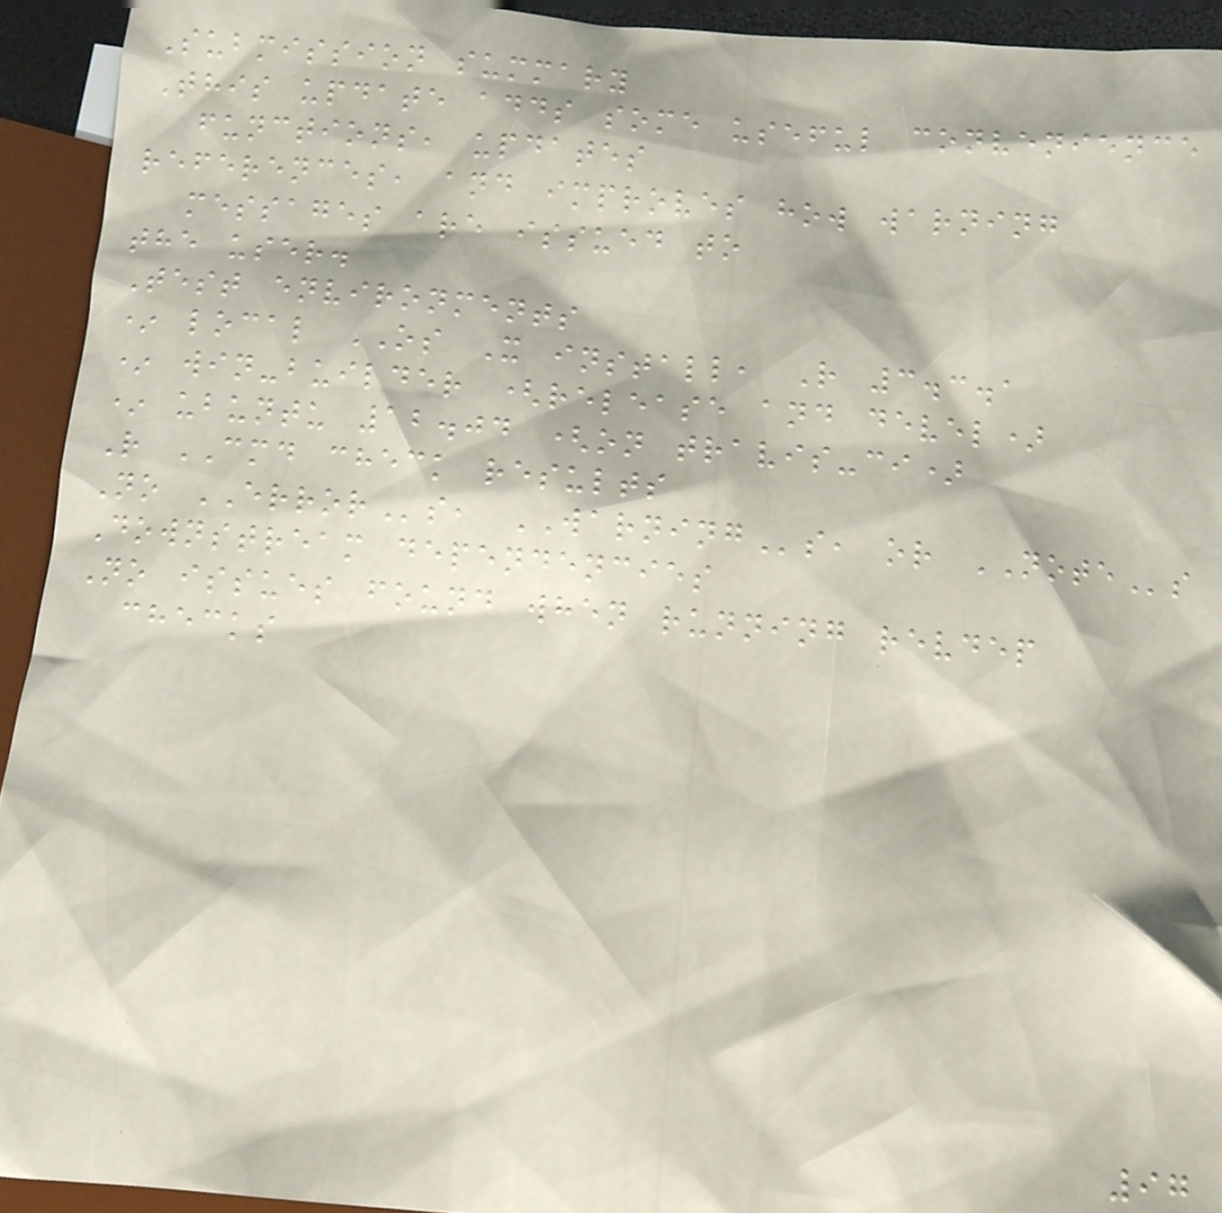Submission summary
This update adds some useful convenience
functions, updates
references, and improves how warning
messages are issued to
the user.
Test environments
* local OS X install, R 3.3.1
* win-builder (release and devel)
* ubuntu 12.04 (on travis-ci)
R CMD check results
No ERRORs, WARNINGs, or NOTEs
Downstream dependencies
No issues found when running revdep
checks
97
